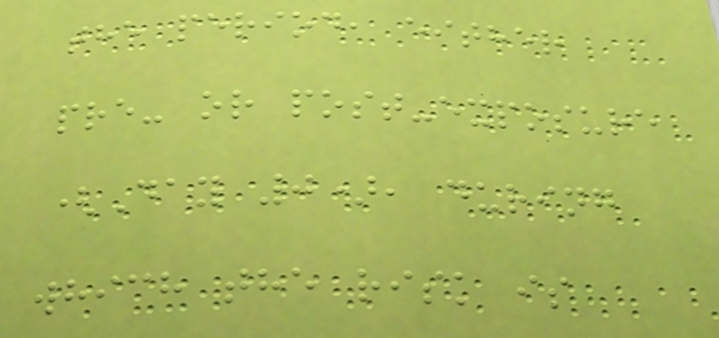the period, either
pre- or post-exposure
(Day 0), during
which the risk is
